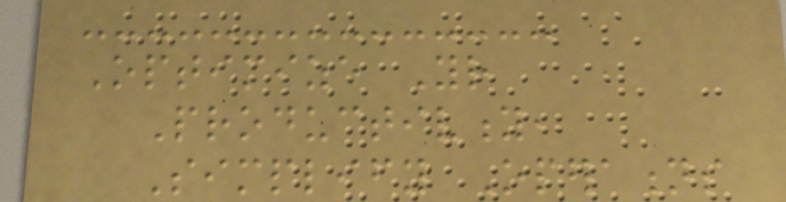Optimize Your
Productivity,
Simplify Operations
